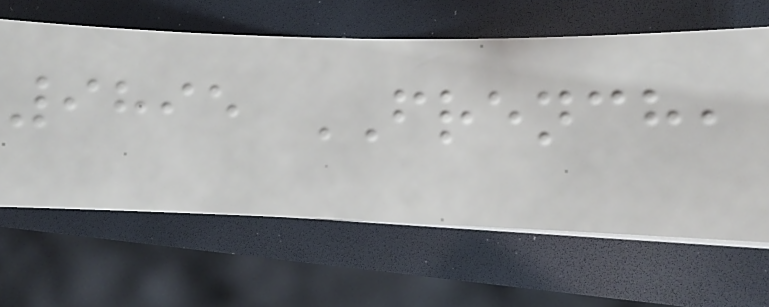9895 FRENCH,
